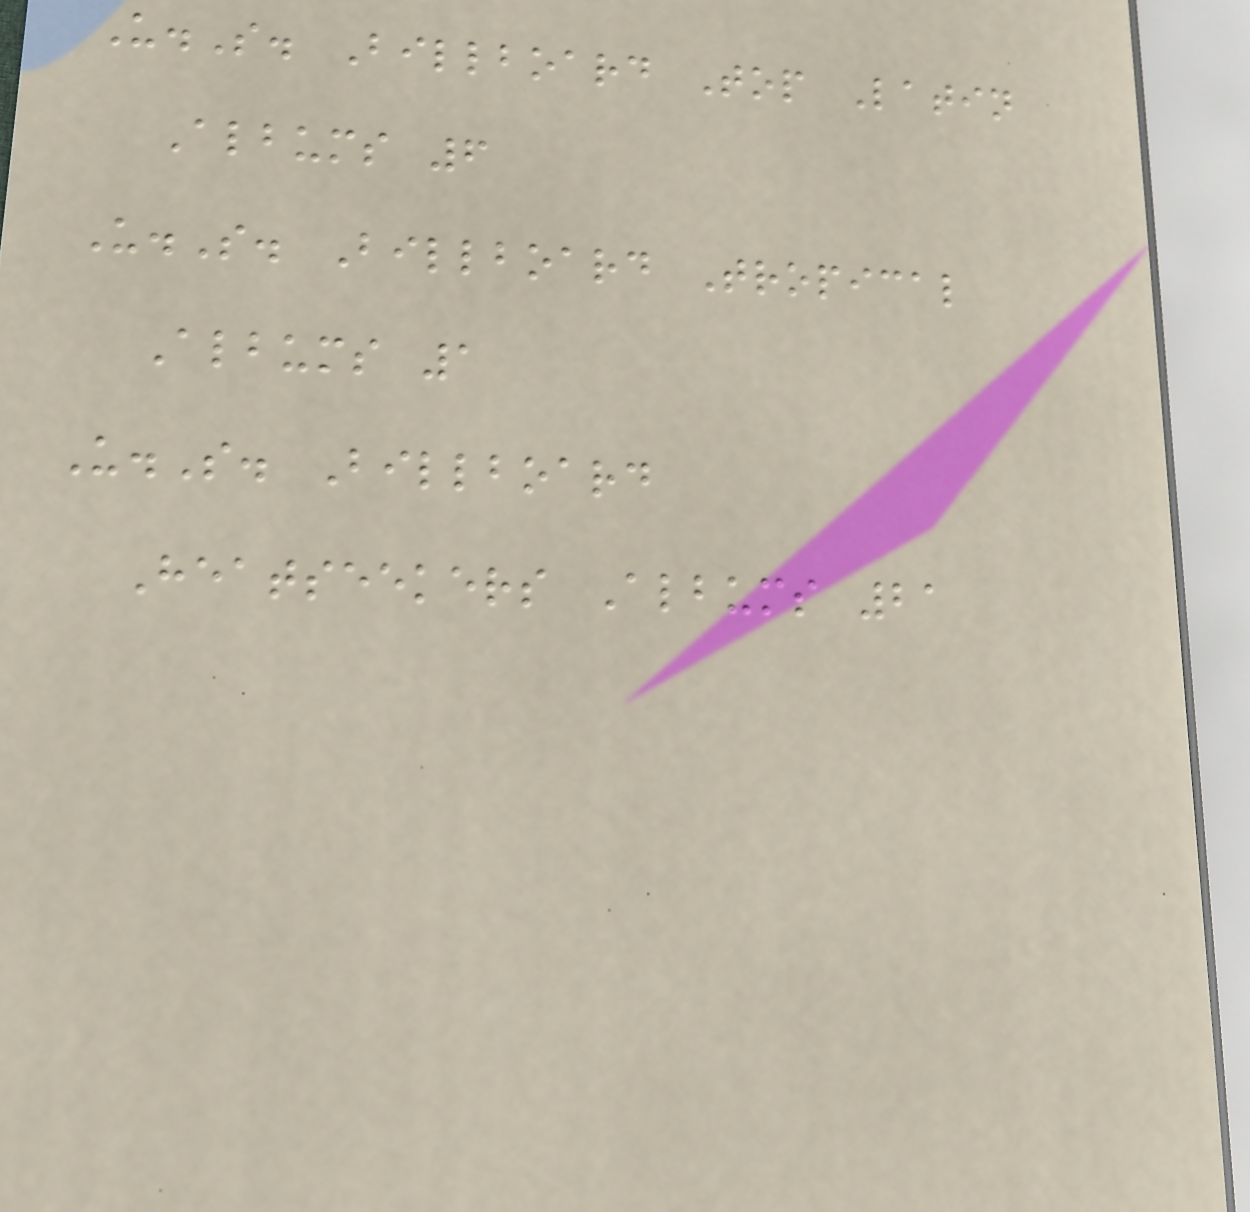U.S. Billboard Top Latin
Albums 6
U.S. Billboard Tropical
Albums 1
U.S. Billboard
Heatseekers Albums 21
